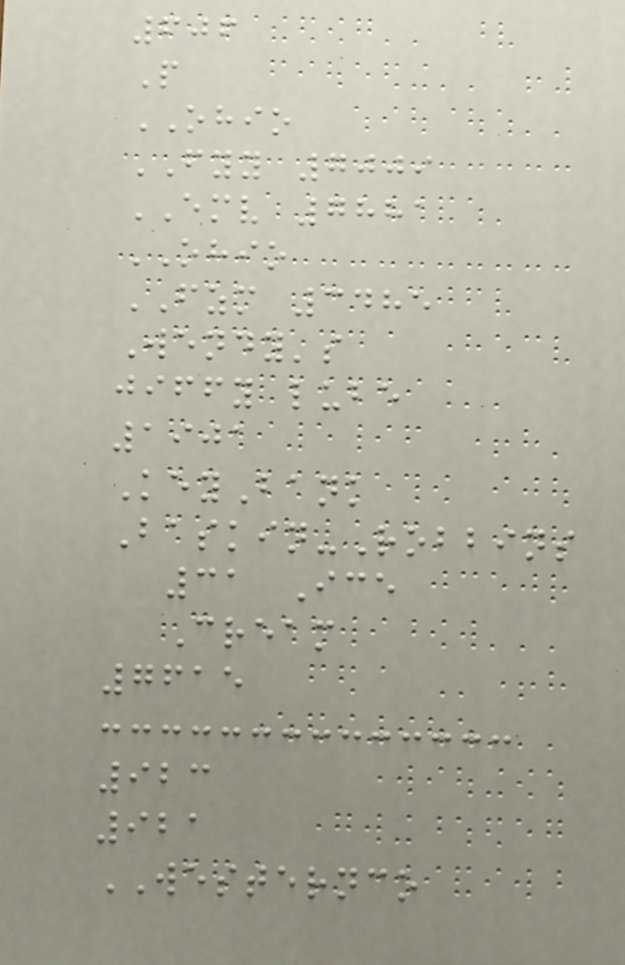606
P
OHIO
FYY 7009
EMV 7881
OHIO
FZM 3485
Wendy's
jiffy lube
1901
KeyBank
Baskin-Robbins
31 Ice
Cream
7615
923
921
WESTERNCO
